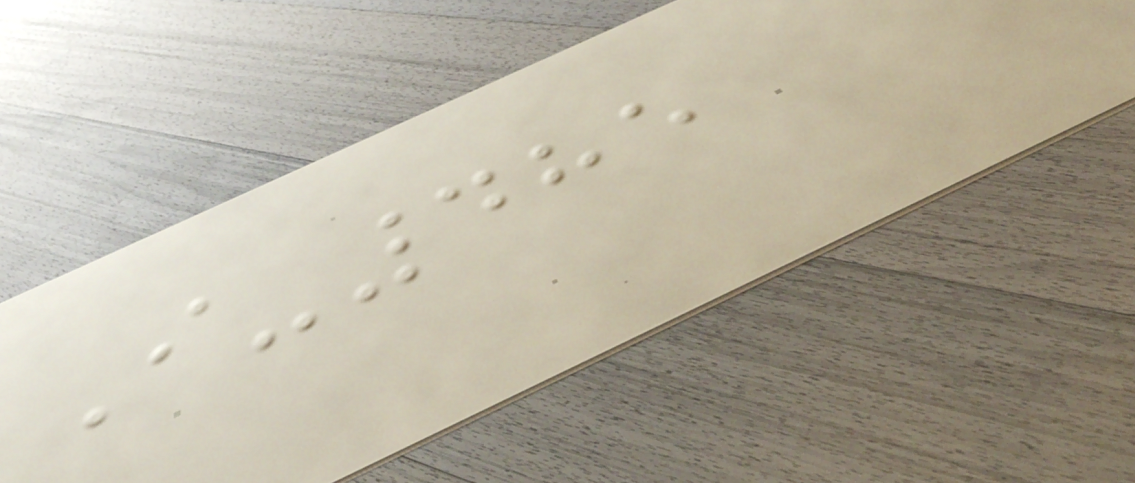I-485
